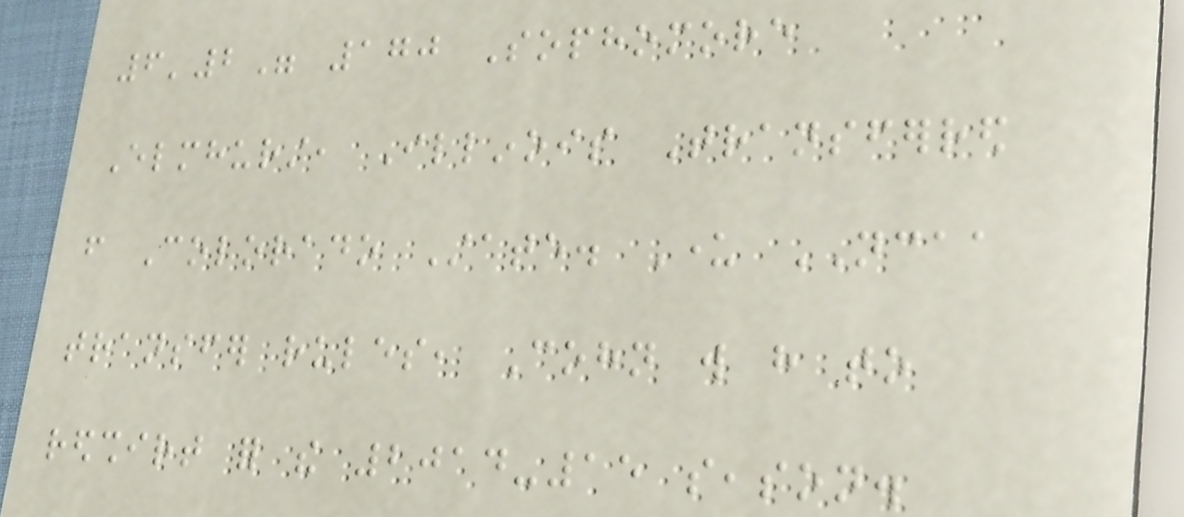6'2" 170 Sophomore
Elmhurst, Illinois Transferred
from Colorado State. Under NCAA
transfer rules, Cohn will have to
redshirt for the 2014-15 season.
